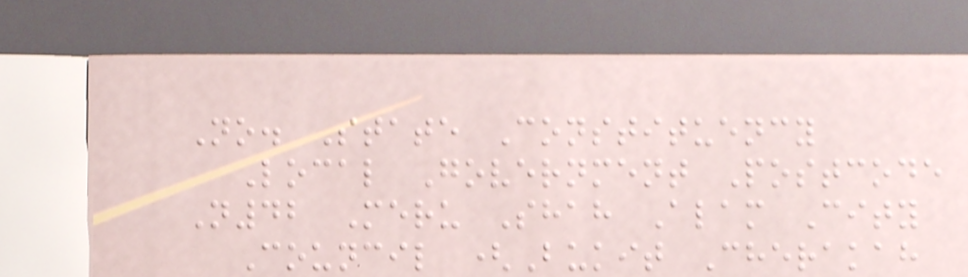No. State Constituency
Local Government Postcode
N42 Meru Shah Alam City
Council (Bukit Cherakah
